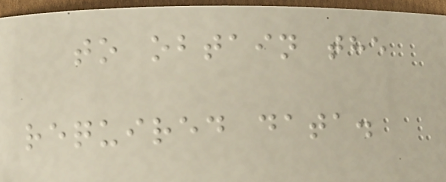to obtain the
required data.
